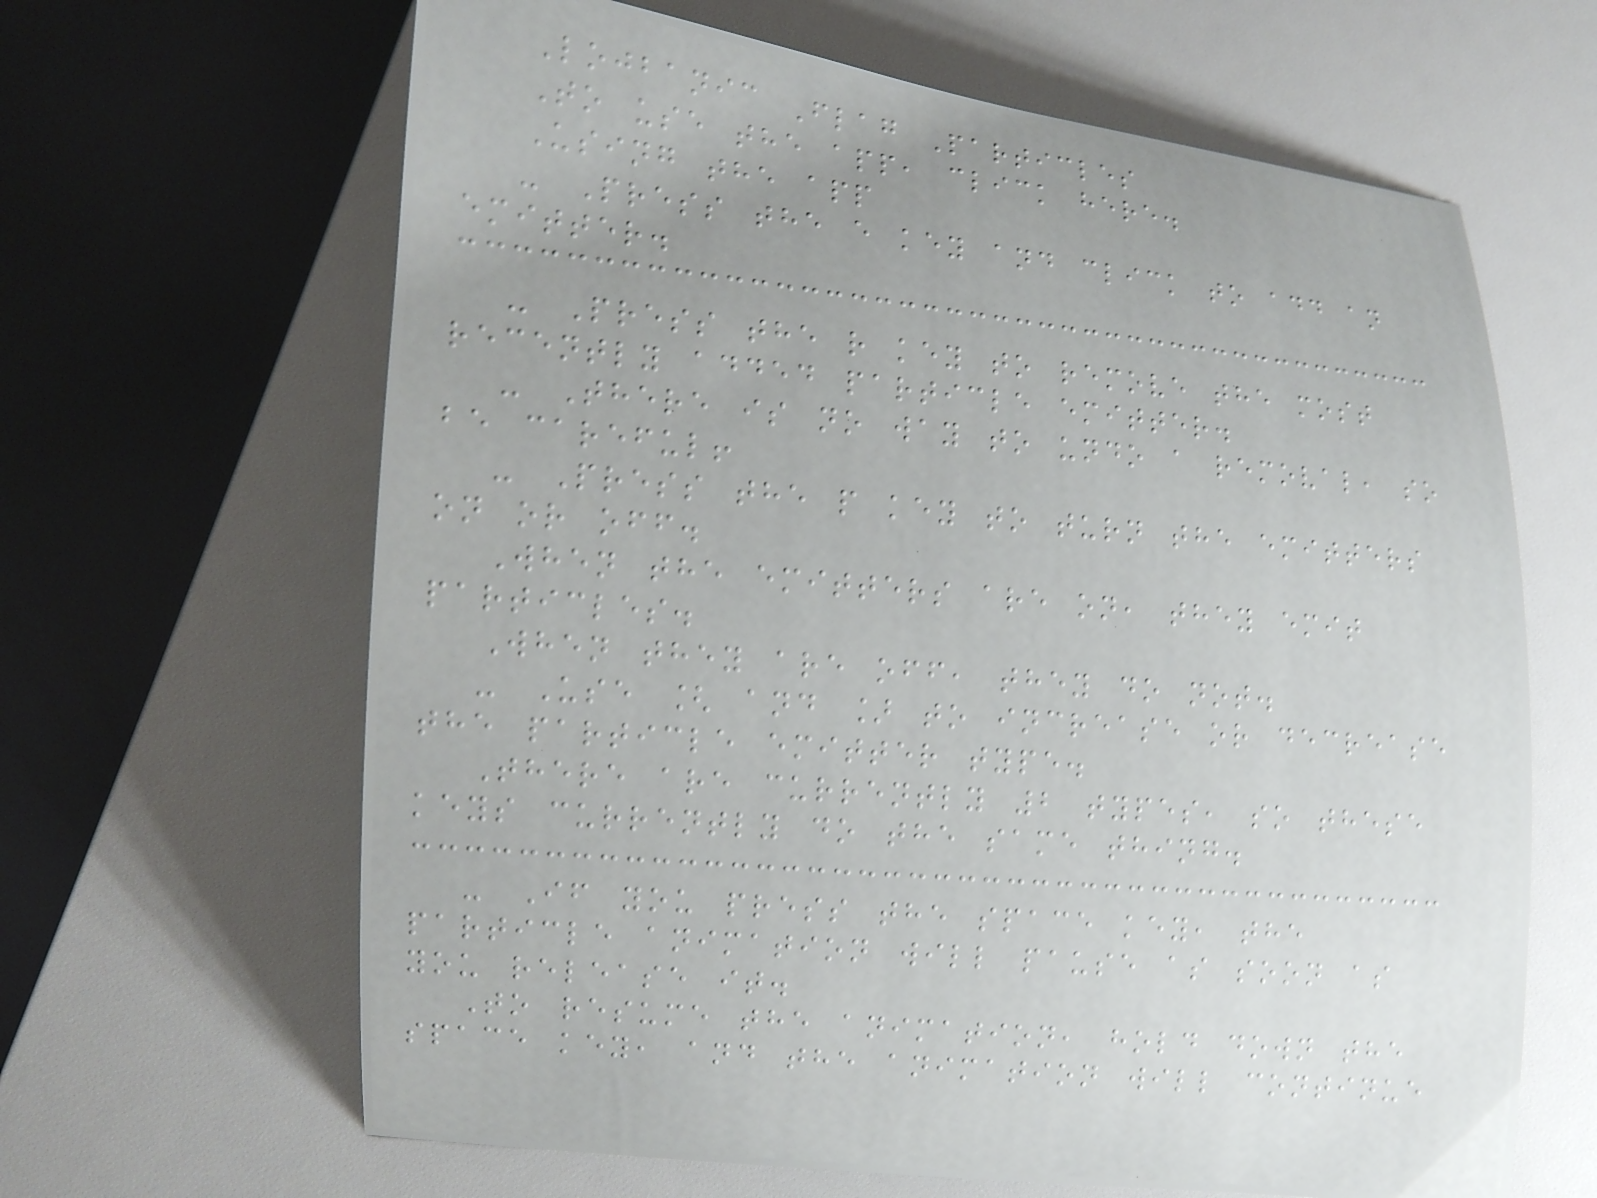Lojbanic Flag Particles
To use the app, click here.
Using the app
- Press the e key and click to add an
emitter.
- Press the r key to remove the most
recently added particle emitter.
- There is no way to undo a removal, so
be careful!
- Press the p key to turn the emitters
on or off.
When the emitters are on, they emit
particles.
When they are off, they do not.
- Use [ and ] to increase or decrease
the particle emitter type.
There are currently 2 types, so these
keys currently do the same thing.
- If you press the space key, the
particle animation will pause as soon as
you release it.
To resume the animation, hold down the
space key, and the animation will continue
